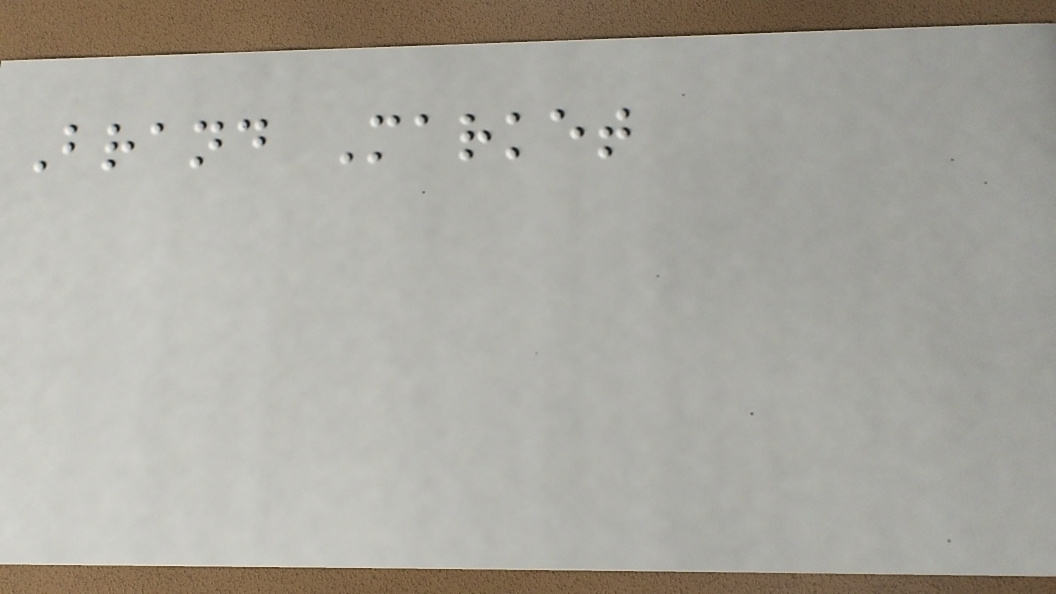Brand Market
